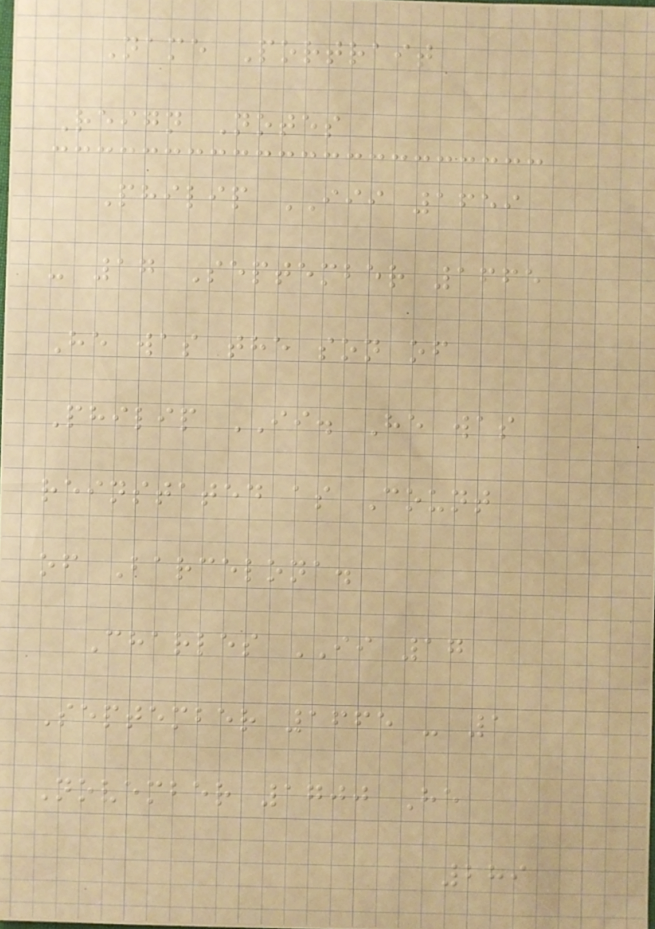Name Portrait
Reign Notes
Philip III 1659
- 17 September 1665
He was the son of
Philip II. He was
reinstated as Count
of Barcelona.
Charles II 17
September 1665 - 1
November 1700 He
289
